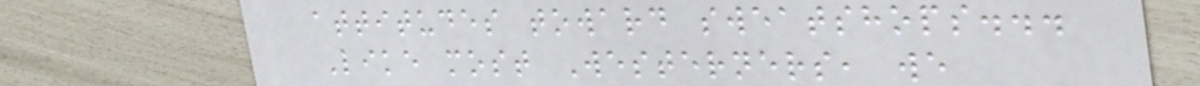attitudes toward sweatshops...
Like most Westerners, we
